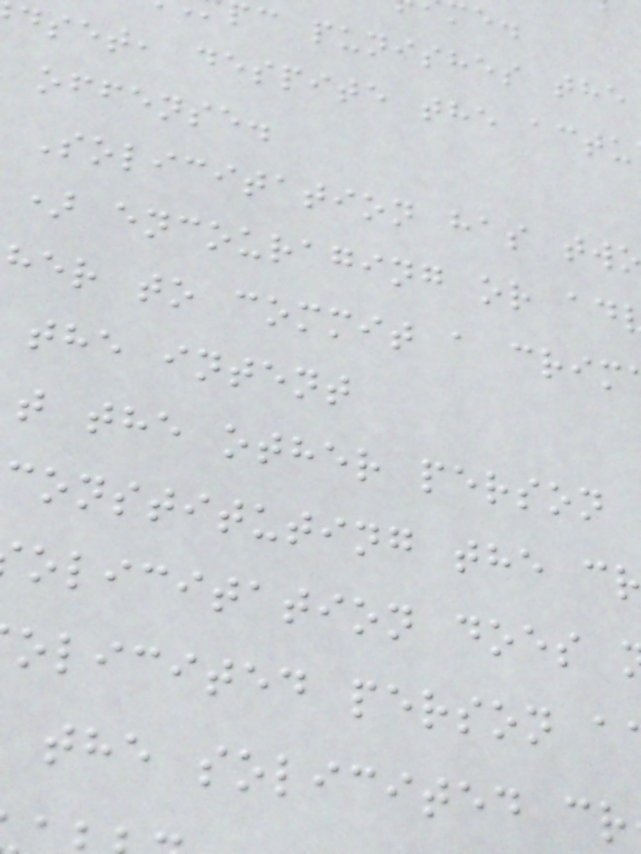c punishes the
dset, despite the actu
offense.
Solicitation has two
) encouraging or ad
her to commit a crim
the intent
t the other person
constituting the cr
olicitation does
olicited person a
the solicited cr
